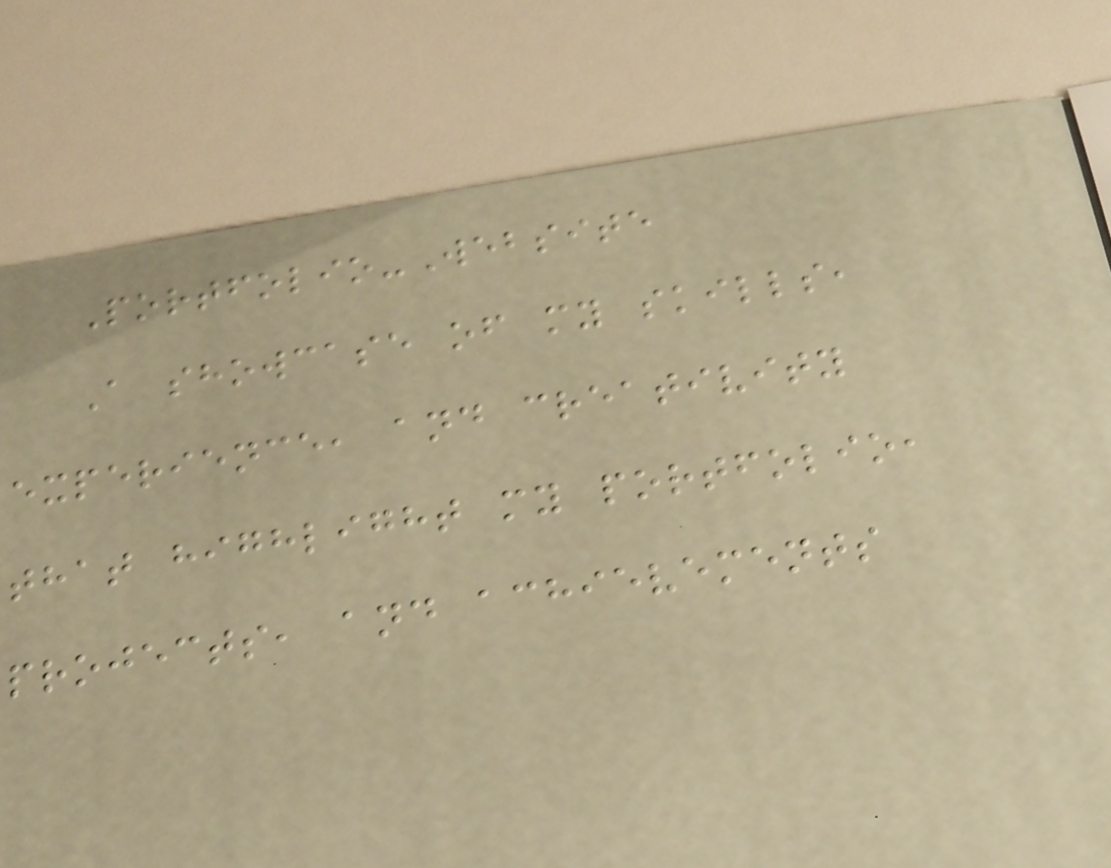Portfolio-Website
A showcase of my skills,
experience, and creativity
that highlight my portfolio,
projects, and achievements
